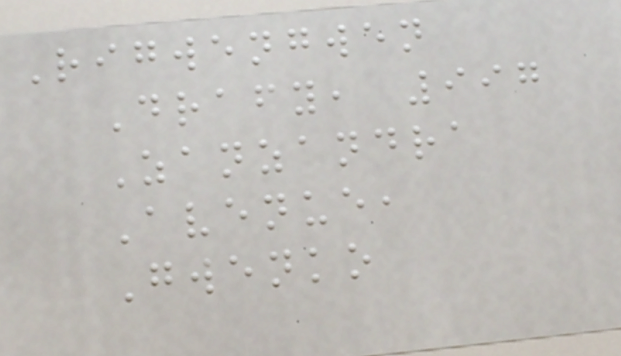Rigwengwen
Drafy, 997
Zanzandra
Avenue,
Gwenko
